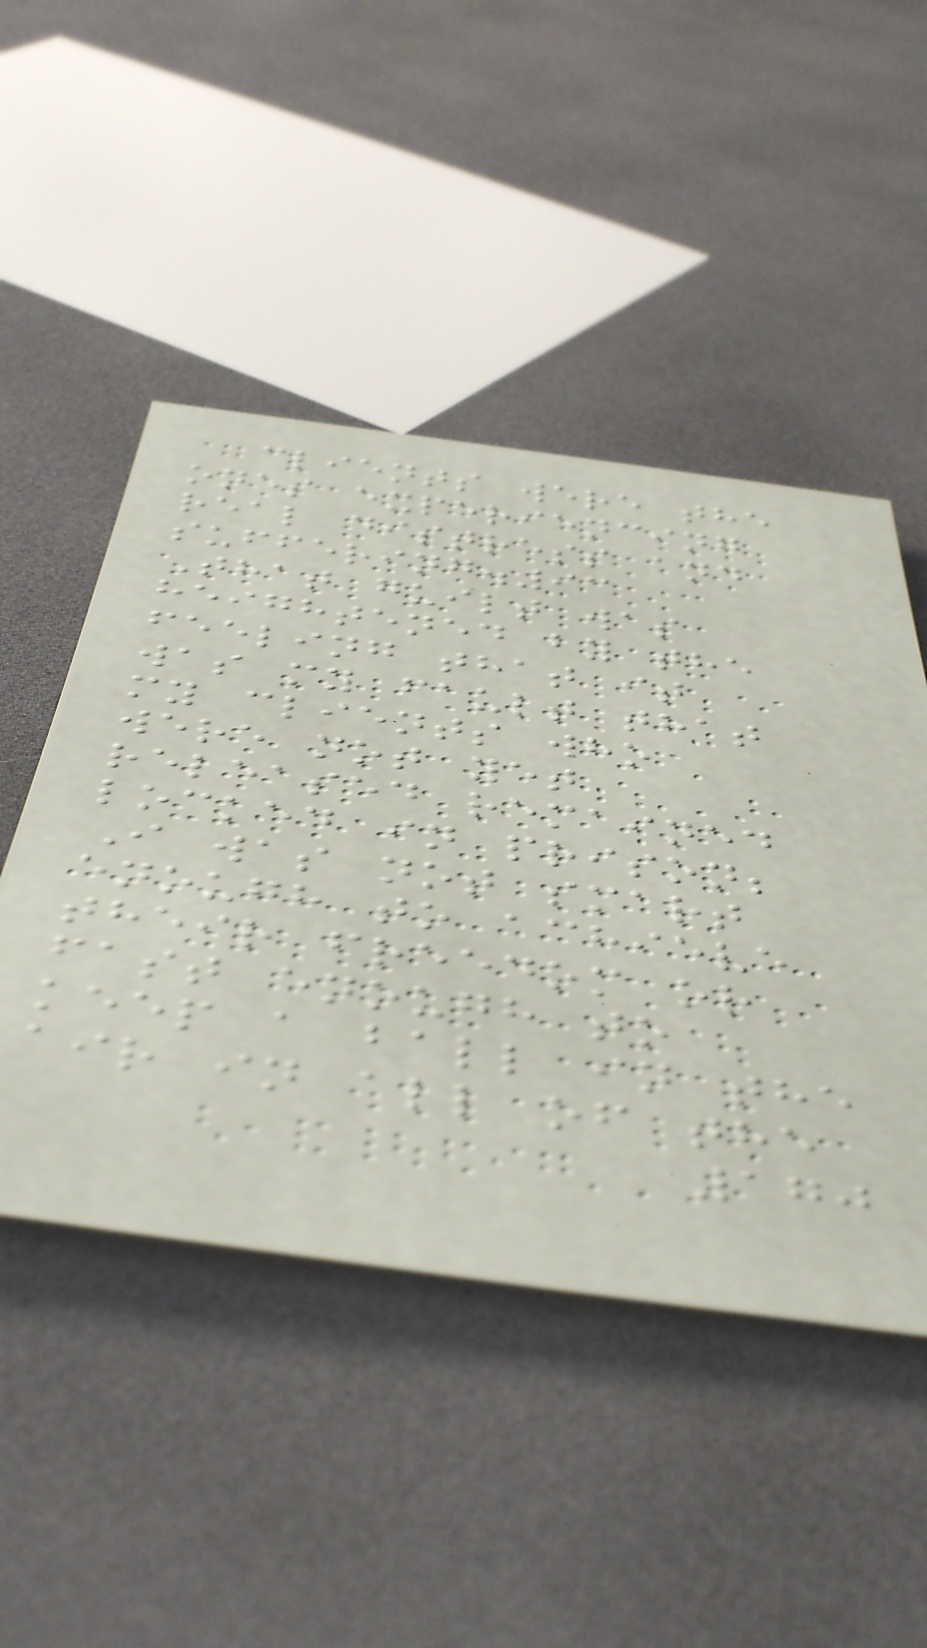clients were the
ones experiencing
real distress and
suffering.93
That guilt was
heightened by the
feeling that it
was my fault that
my clients who
were not yet
released remained
locked in prison;
I was not smart
enough to achieve
their freedom or
fast enough to
keep a ball in the
air in all of the
170
